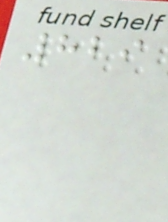829
